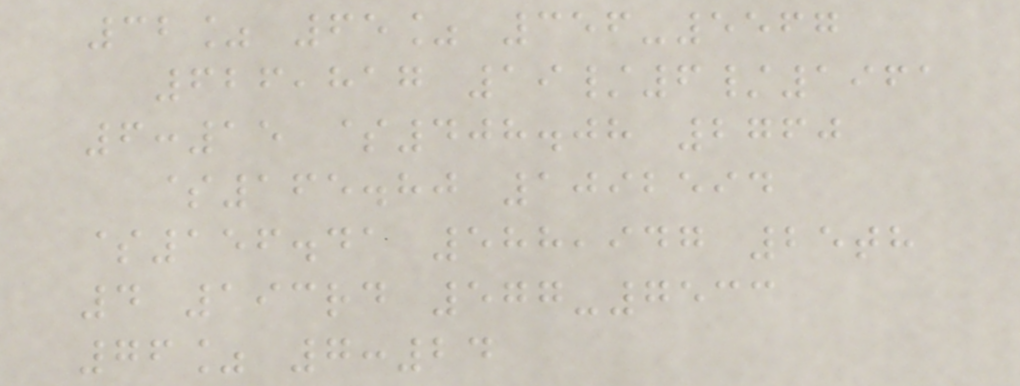32% 65% 356-5567
626,817 19/6/1961
6:15 $408.08 2760
$165.80 1092594
$156.41 588,947 25th
4 193rd 577-7533
76% 7:24
